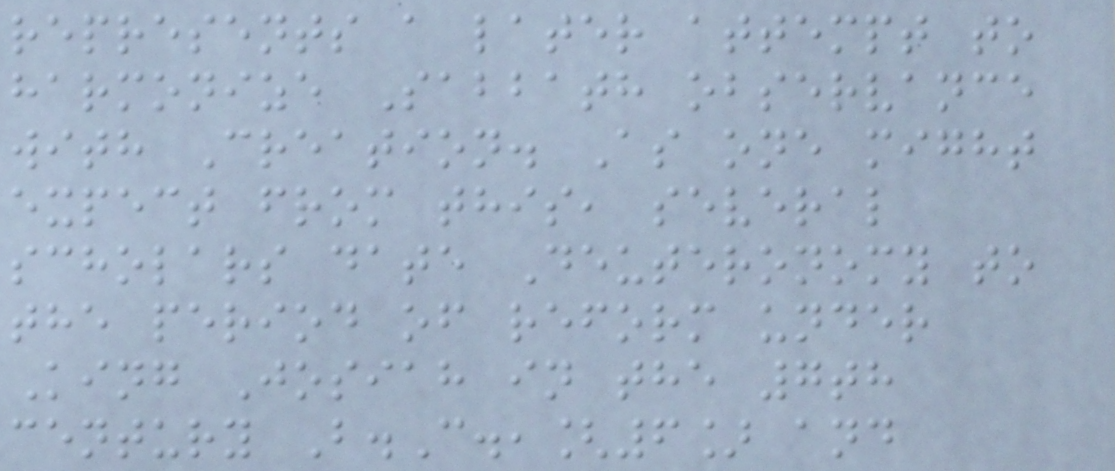represents a later attempt to
harmonize Sabbath observance
with Creation. As one might
expect from this, several
scholars date Deuteronomy to
the period of reform under
King Josiah in the 7th
century B.C.,[6] and
